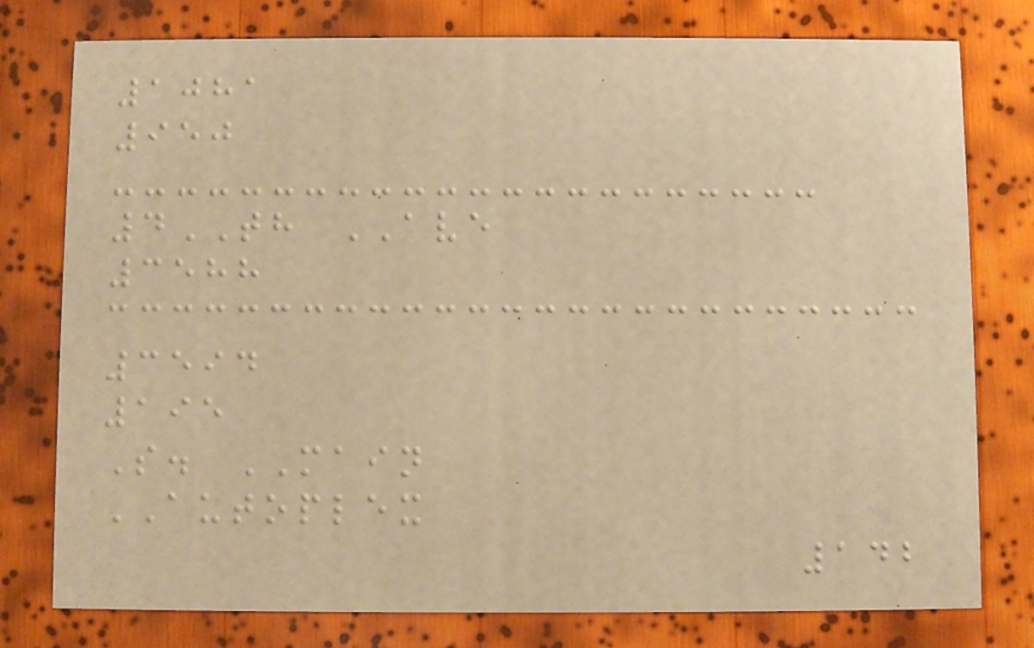1081
950
4TH AVE
3588
3594
195
S. MAIN
AUTOPLEX
142
